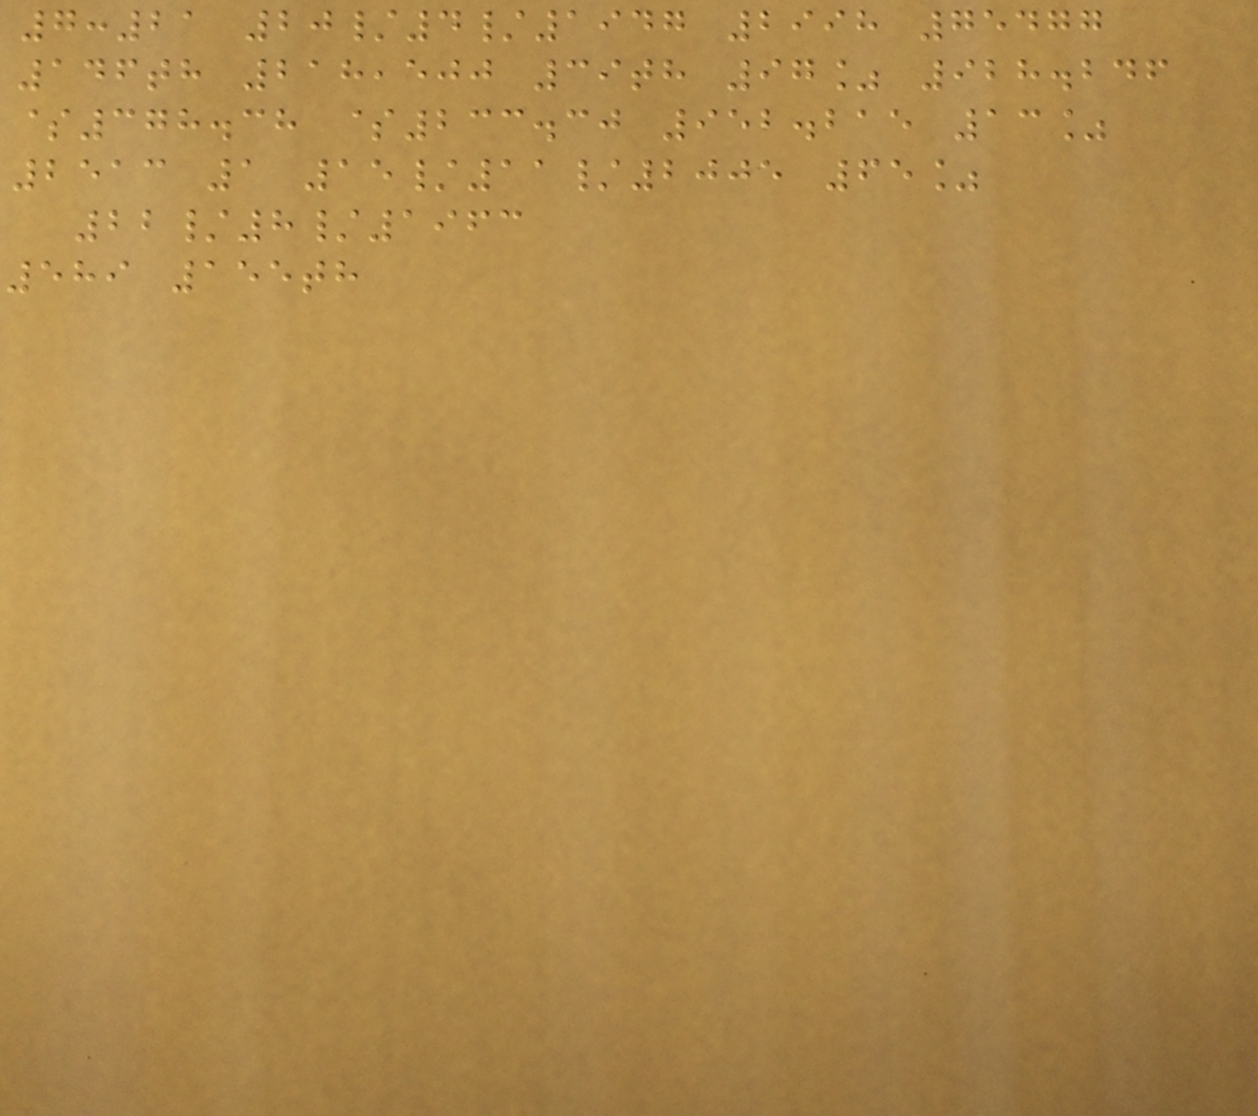7:21 20/4/1947 2998 75477
146th 218,500 39th 97% 928.246
$378.38 $233.30 952.215 13%
2513 1 15/11/2005 65%
22/8/1963
589 155th
